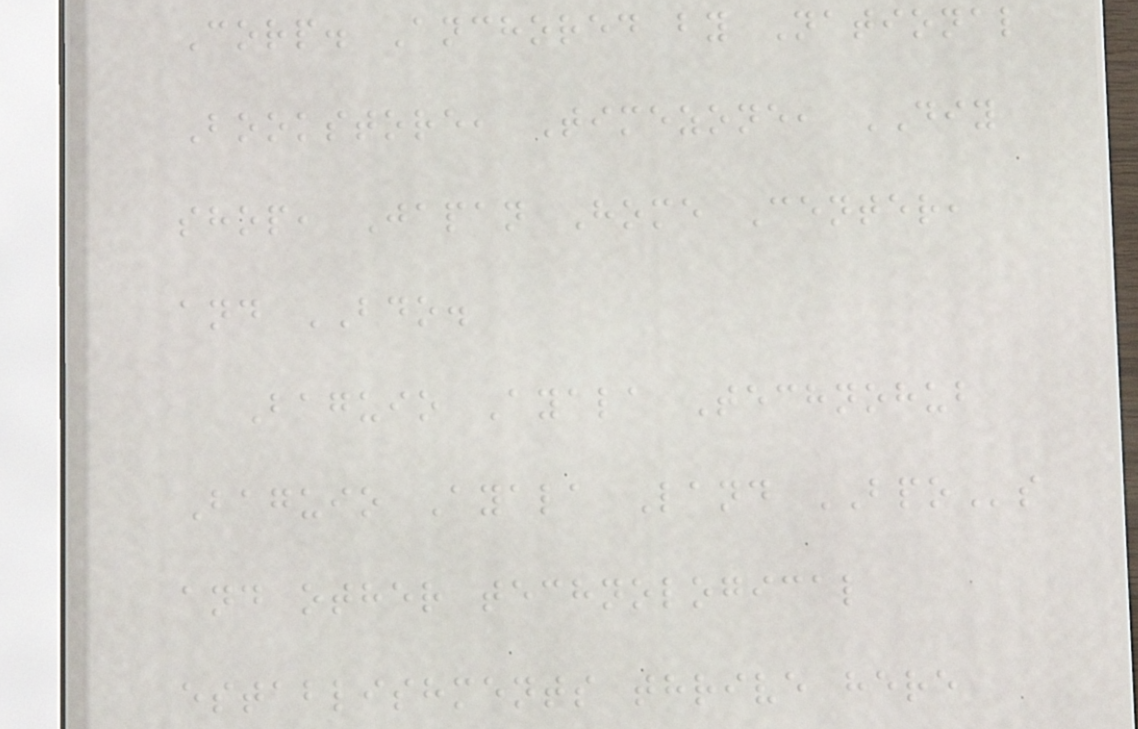Corp. Anchored by National
Bookstore, Timezone, DIY
shop, Japan Home Center,
and BDO.
Baguio Ayala Technohub
Baguio Ayala Land BPOs
and other technological
establishments thrive here
